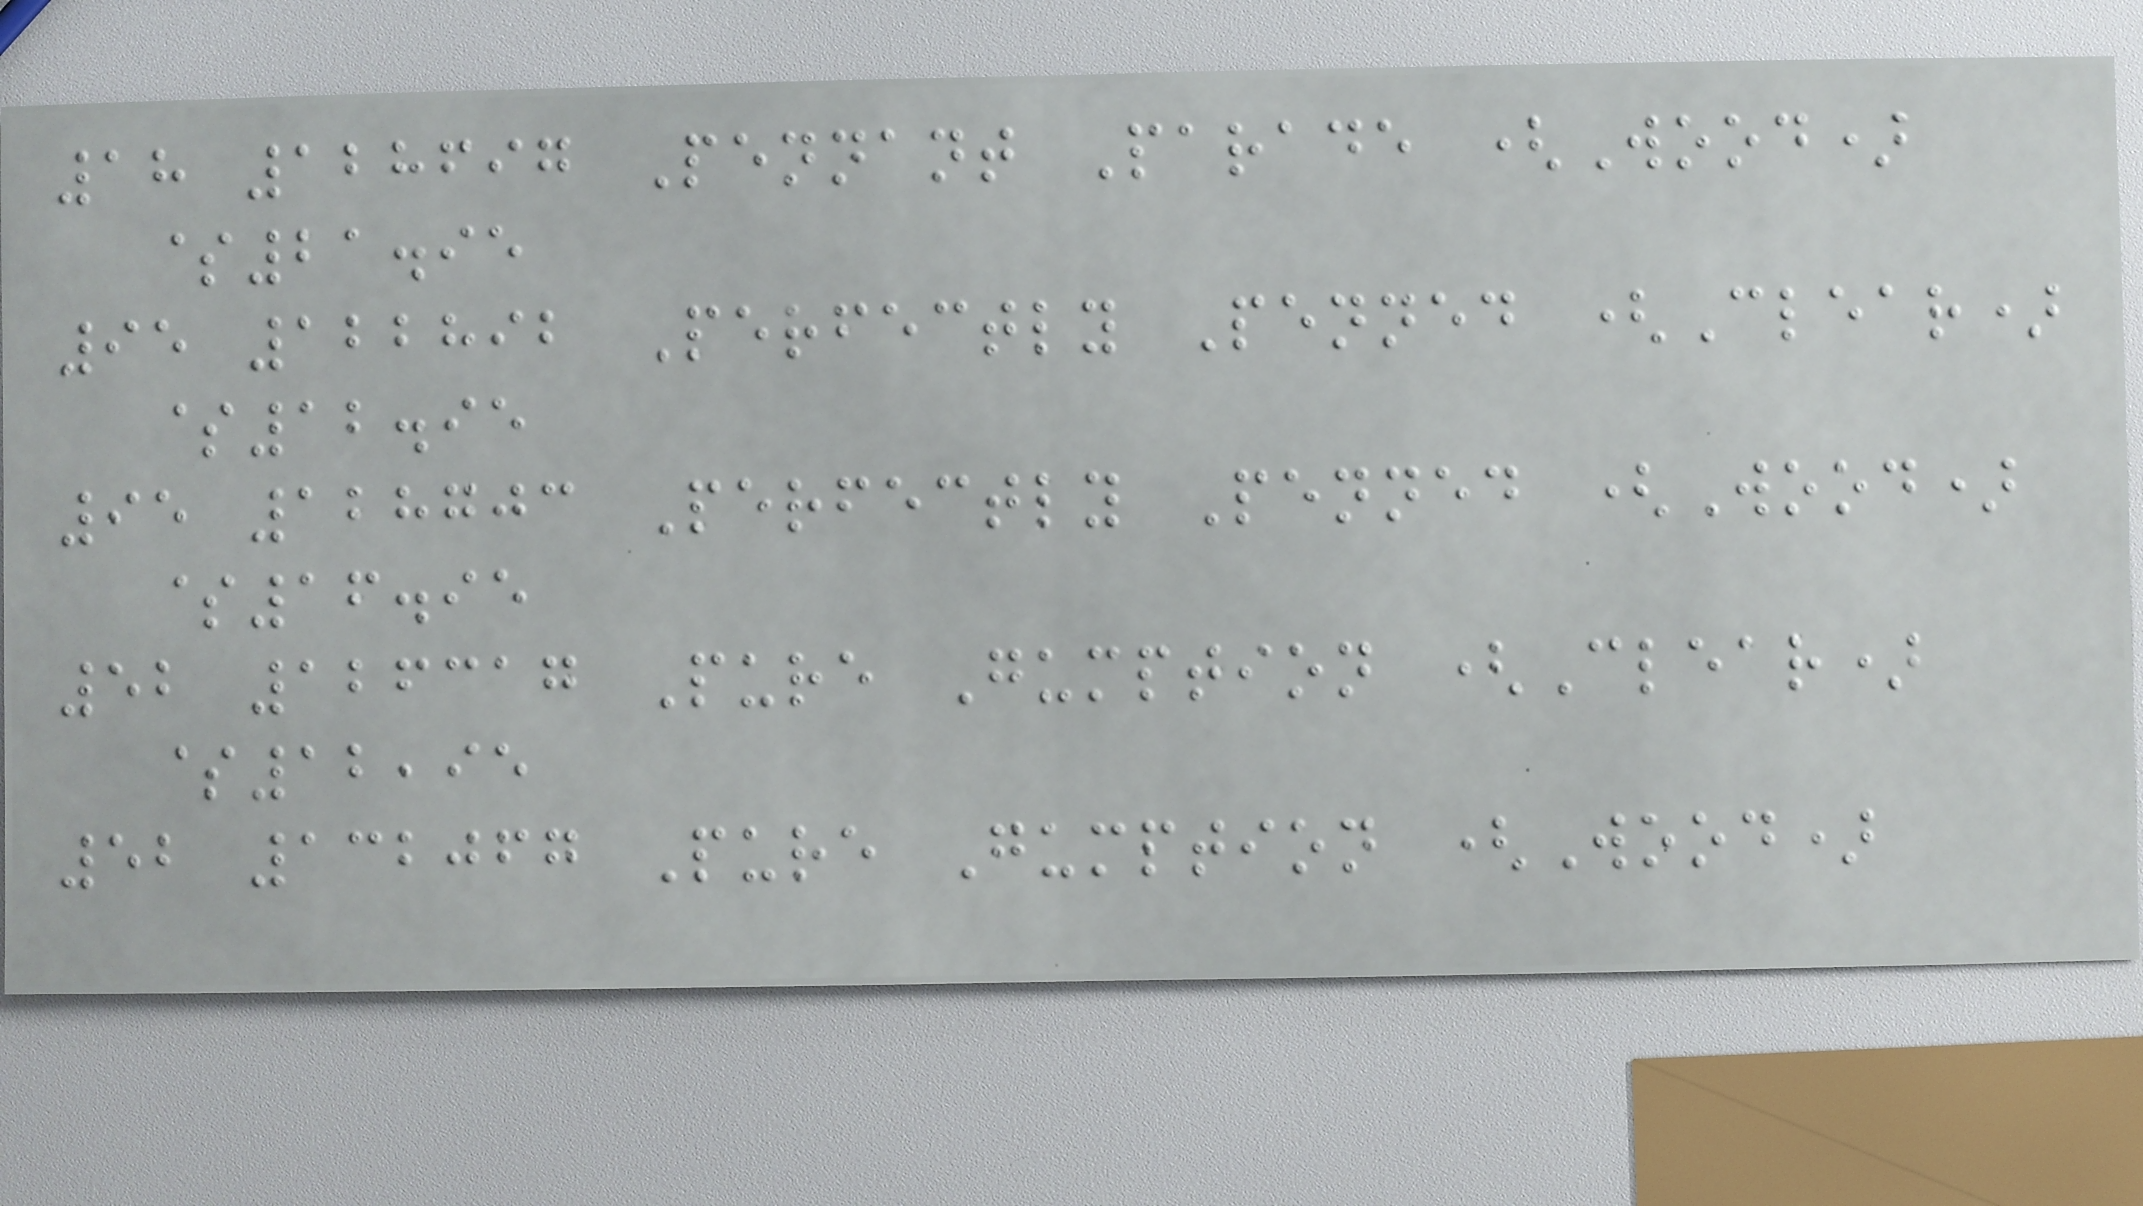18 128697 Pennant Parade (Wood)
$21.95
95 122892 Perfectly Penned (Clear)
$12.95
95 128703 Perfectly Penned (Wood)
$16.95
52 126317 Pure Gumption (Clear)
$12,95
52 132067 Pure Gumption (Wood)
